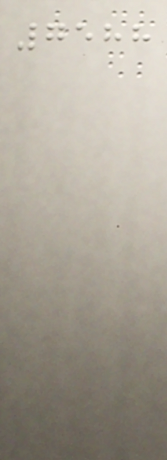7588
